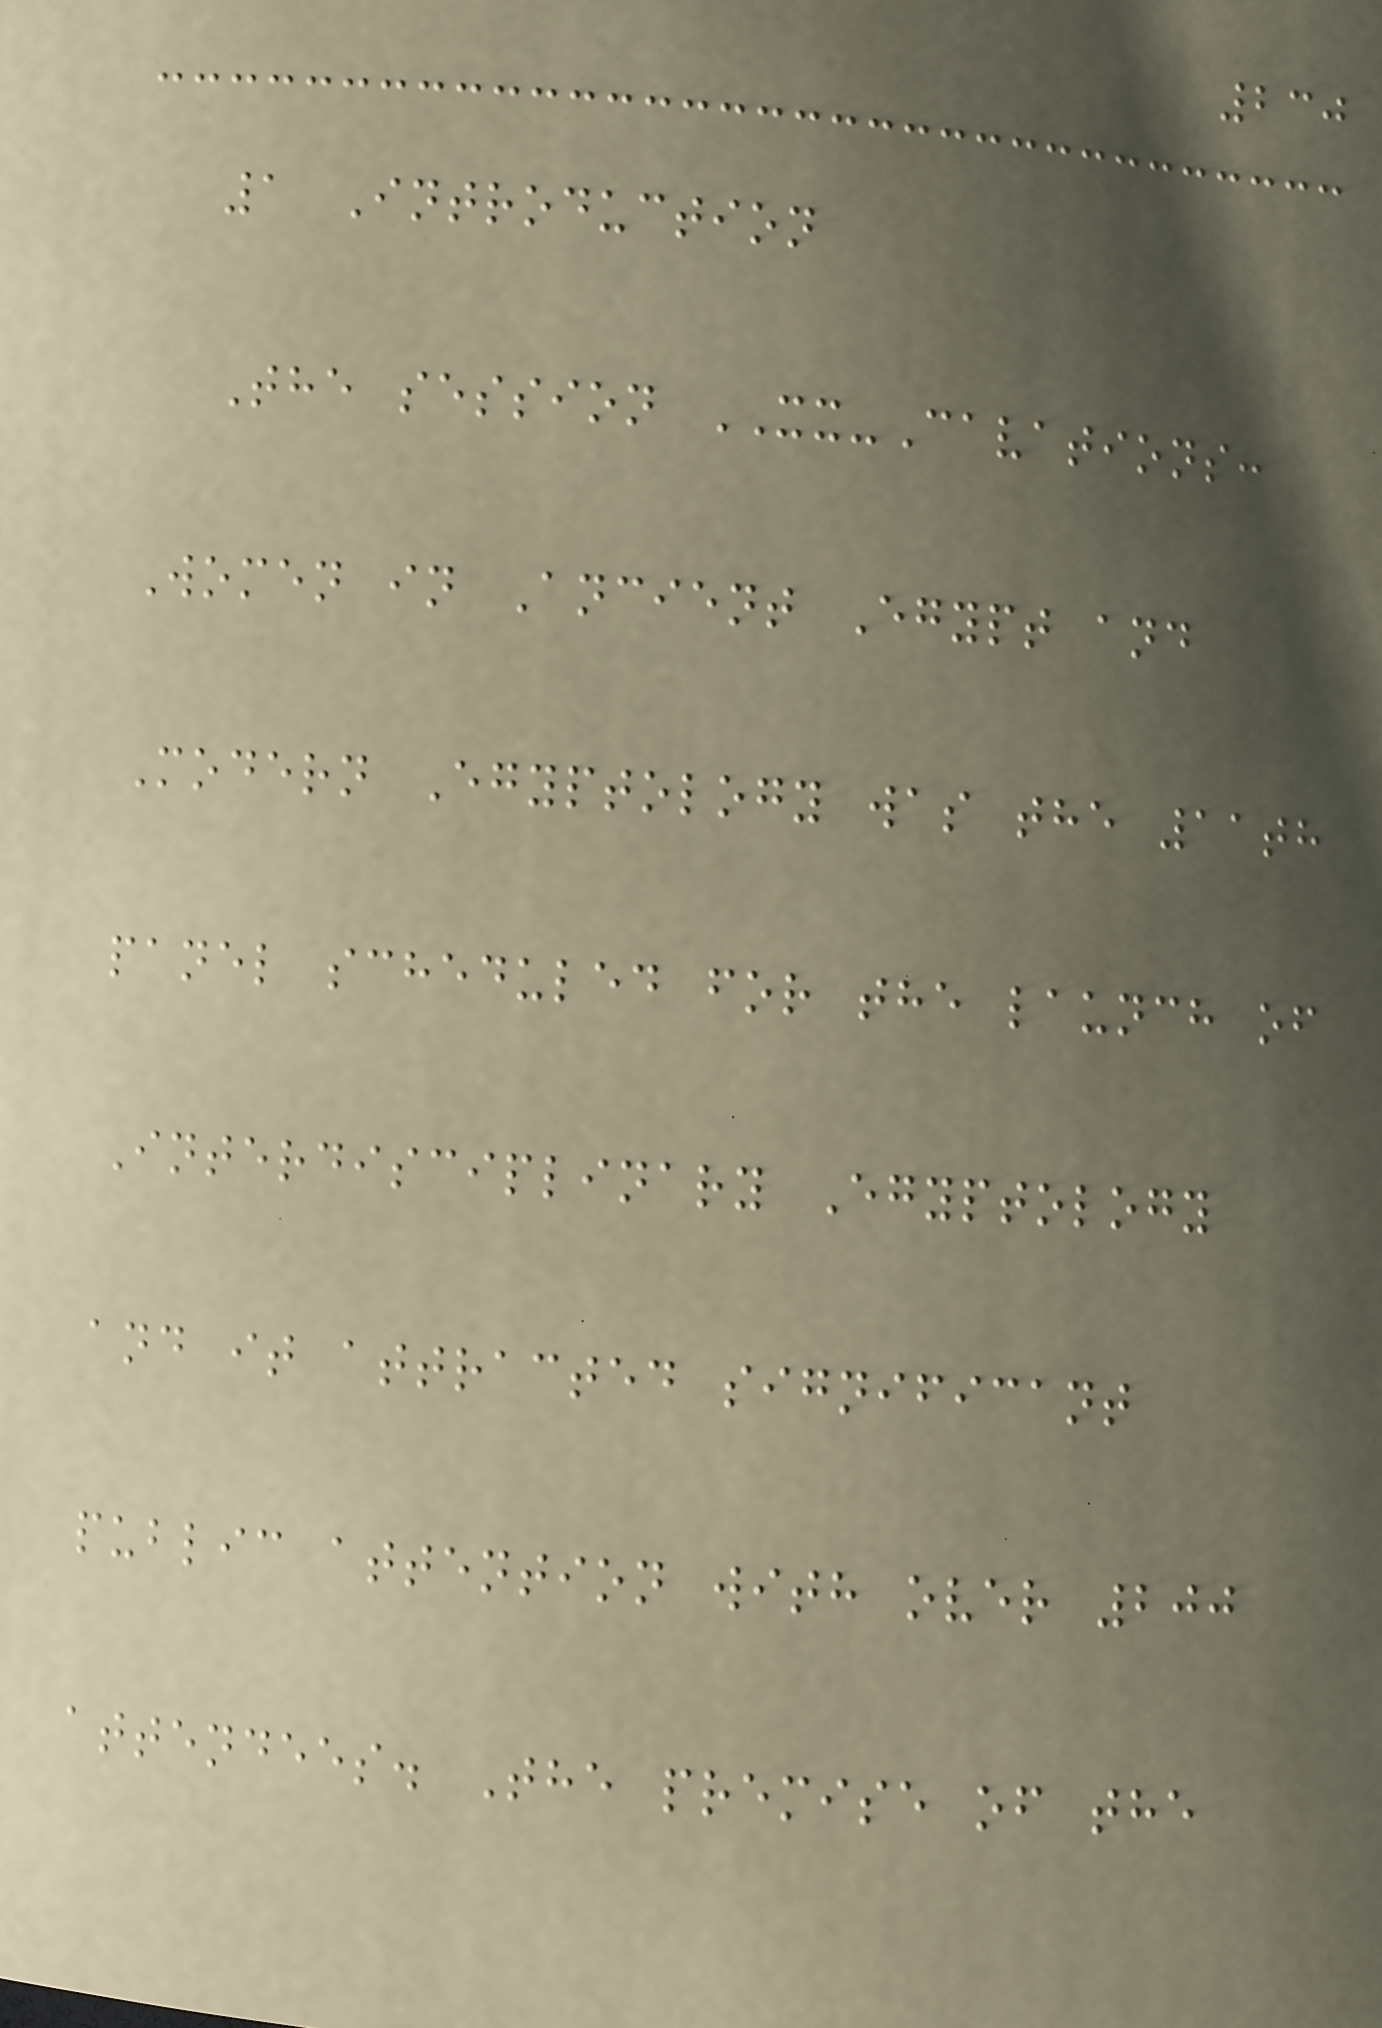230
1 Introduction
The session XX-Cavations:
Women in Ancient Egypt and
Modern Egyptology was the 11th
panel scheduled for the launch of
Interdisciplinary Egyptology
and it attracted significant
public attention with over 200
attendees. The premise of the
